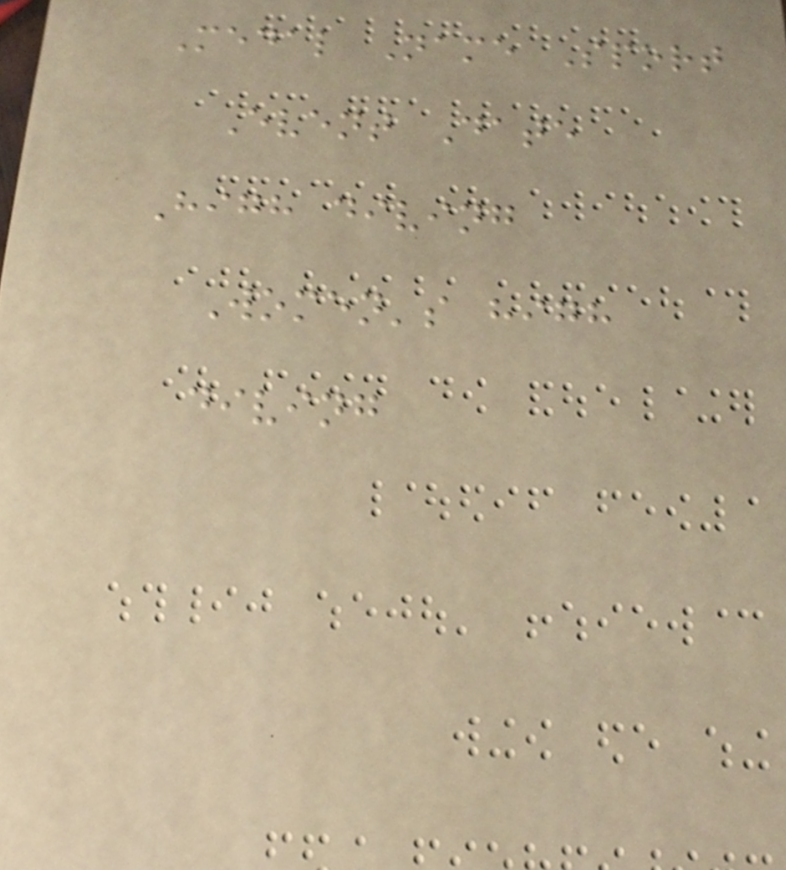Medal Name Sport
Event Date
High diving
Women's high
diving
